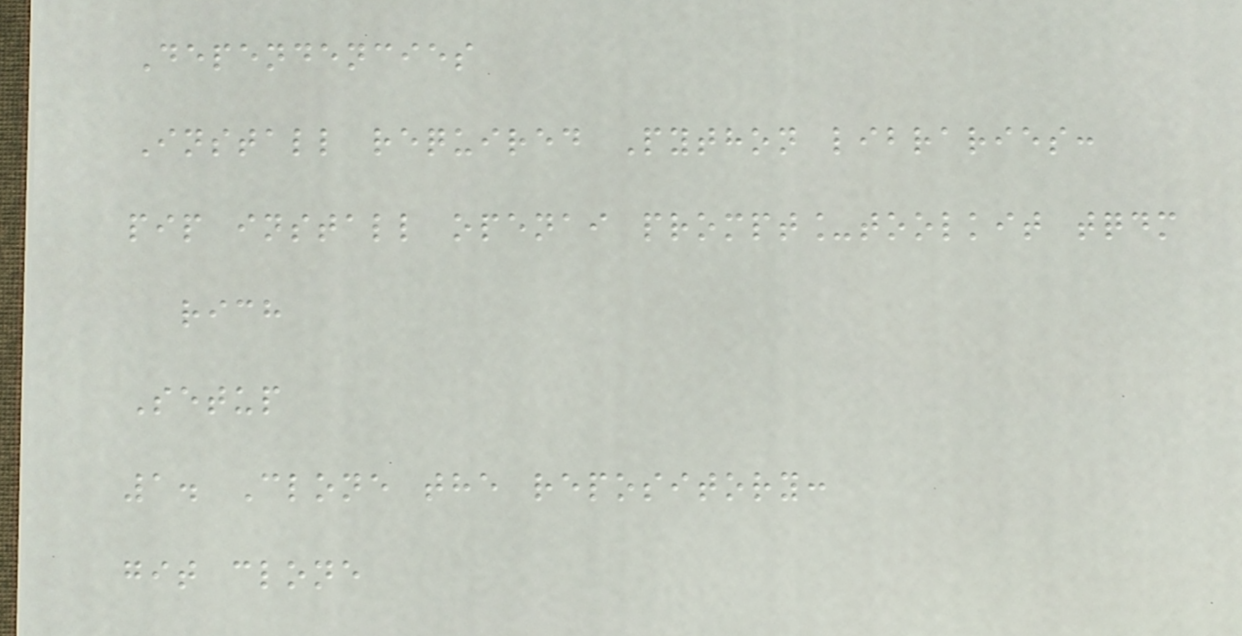Dependencies
Install required Python libraries:
pip install openai prompt_toolkit tqdm
rich
Setup
1. Clone the repository:
git clone
